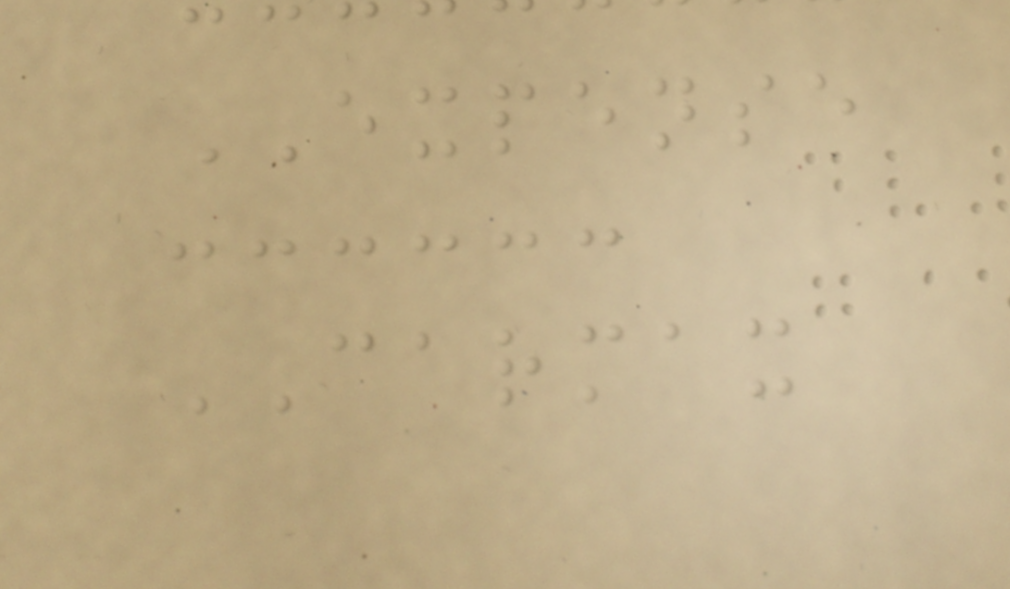EXPENSE
CARMAX
